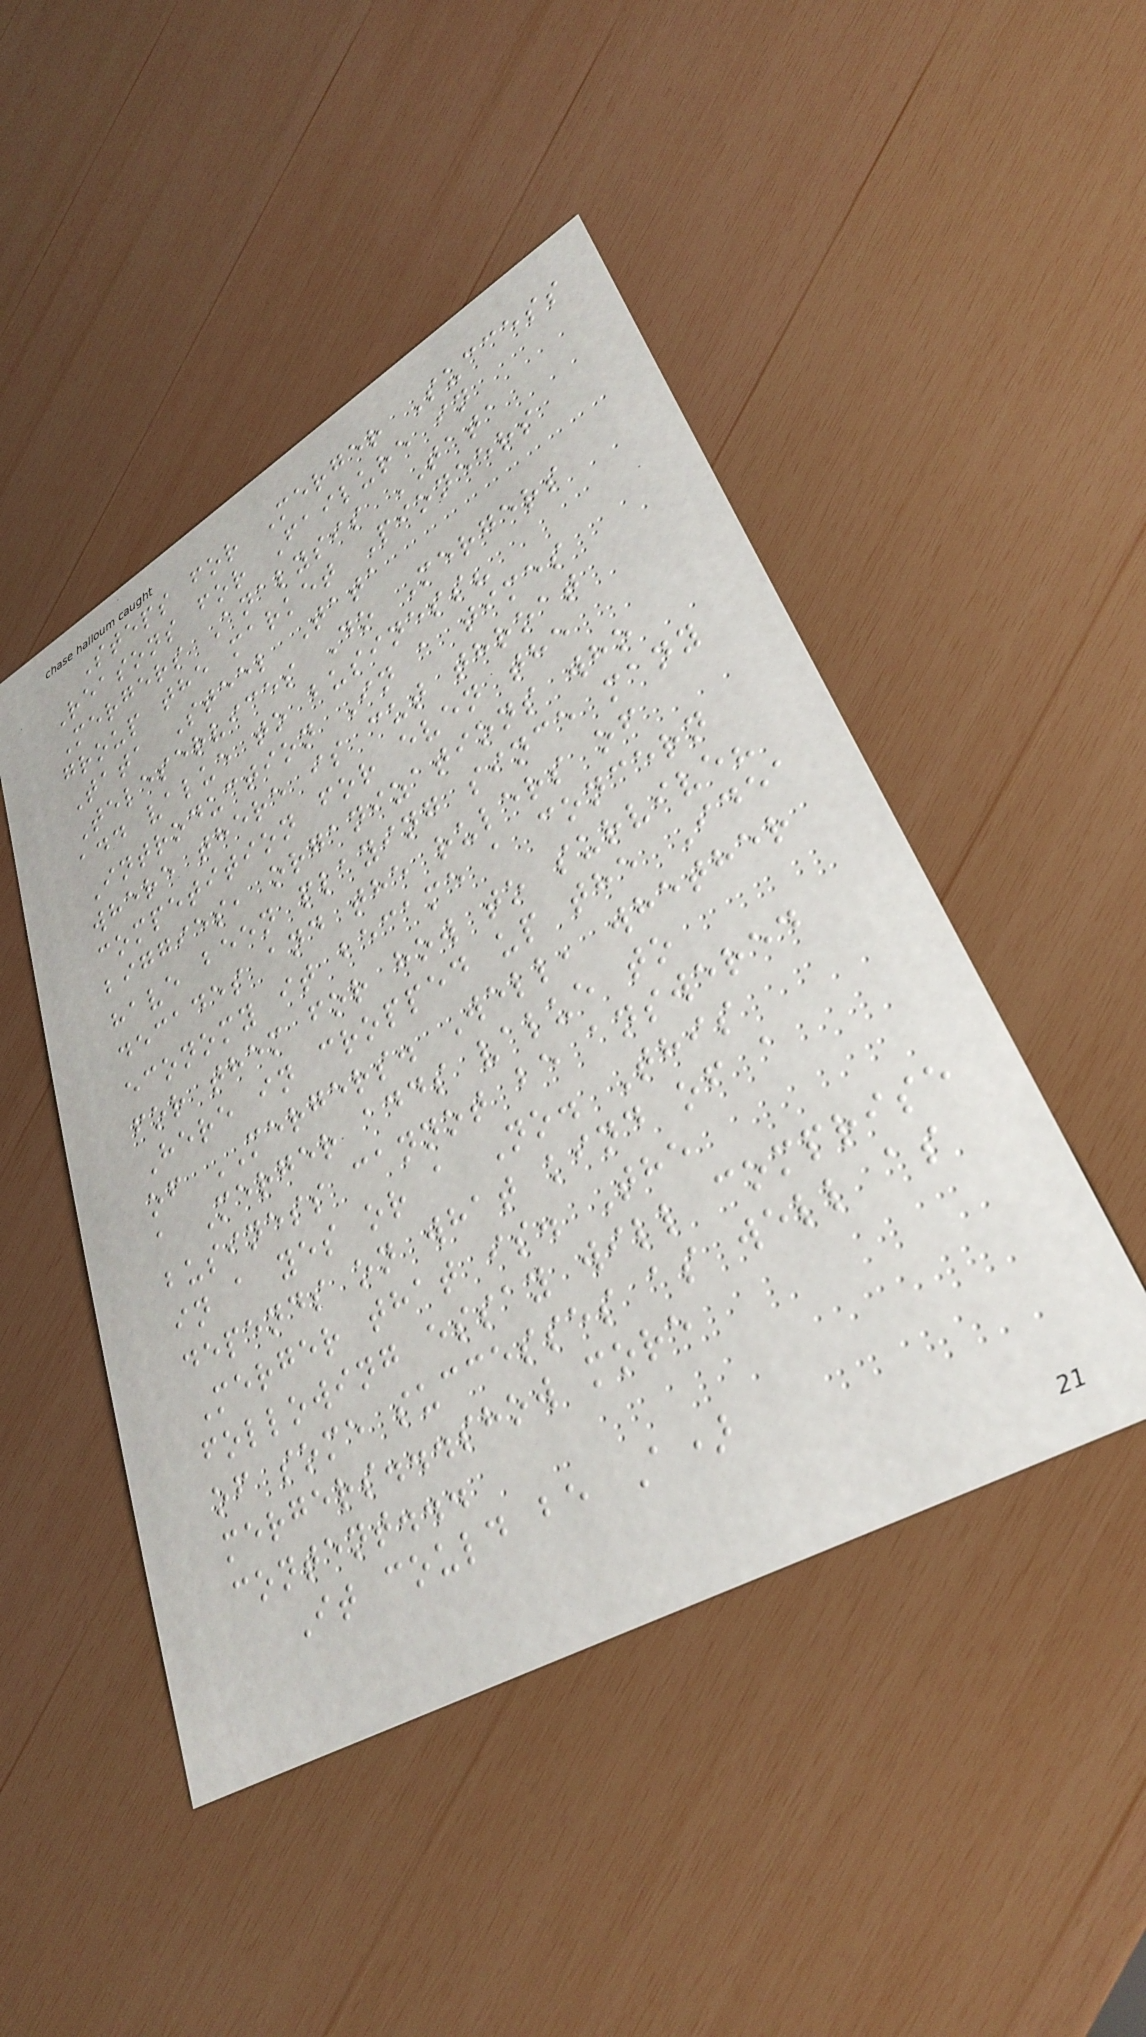Steps for Merger Success
Reasons for Failure in
Mergers Analysis TATA
group the market Pioneers
Tata Steel Tata
Teleservices Do Mergers
add value to business?
Introduction In a times
where there is cut throat
competition for even the
biggies, organizations who
have been playing since many
decades and the rulers of
economy it became a concern
for them for how to survive?
Here in cropped up the Idea
of MERGERS. Well, whether
a Merger adds value to
business cannot be answered
in a yes or a No. This
depends on what kind of a
Merger that is. The
following essay will comprise
of some successes as well as
mergers...show more
content...
It could be A)
